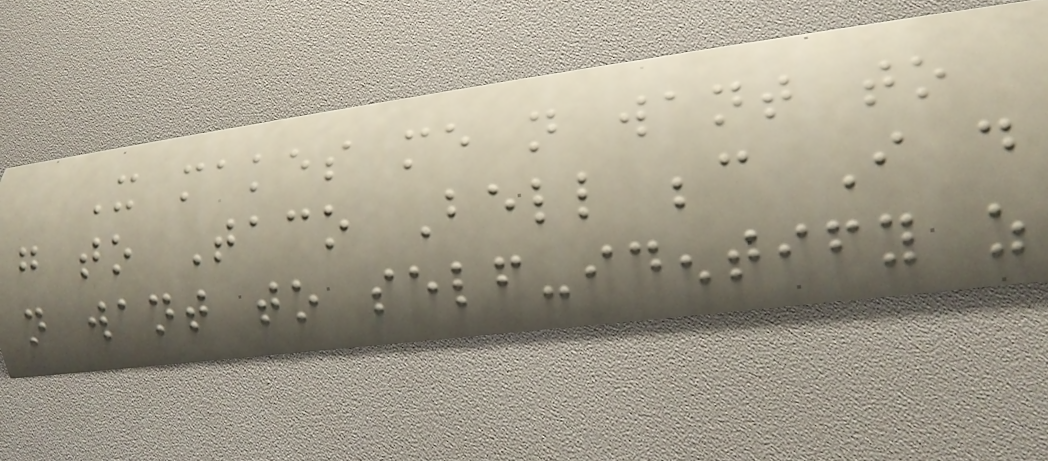It makes me not want to
go to Taco Bell because I do
not want to self-identify as
